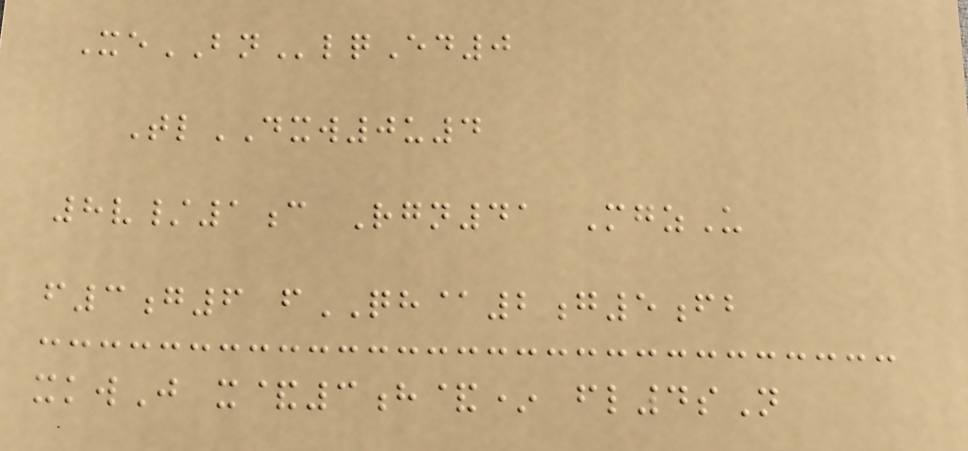XeBNlqEd0
TlDXW0u4
8v/1c Rgn41 MgzU
f3g6 fQH@2g5fb
xkwJ x&3h&* fl4sN
